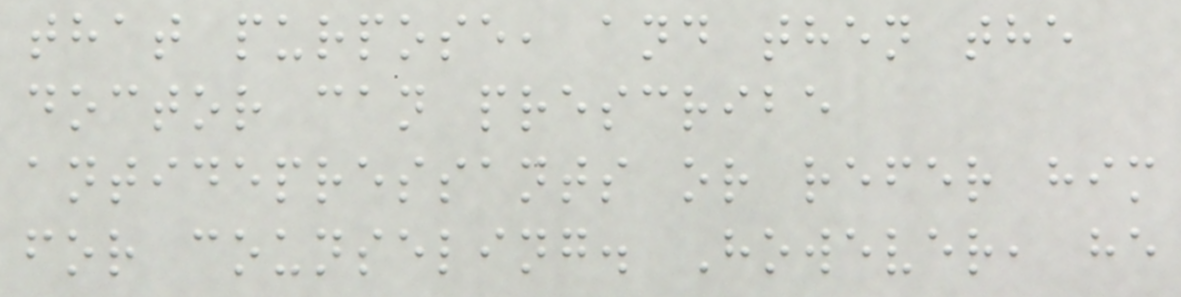that purpose, and then the
doctor can prescribe
antidepressants or refer him
for counseling. However, he
